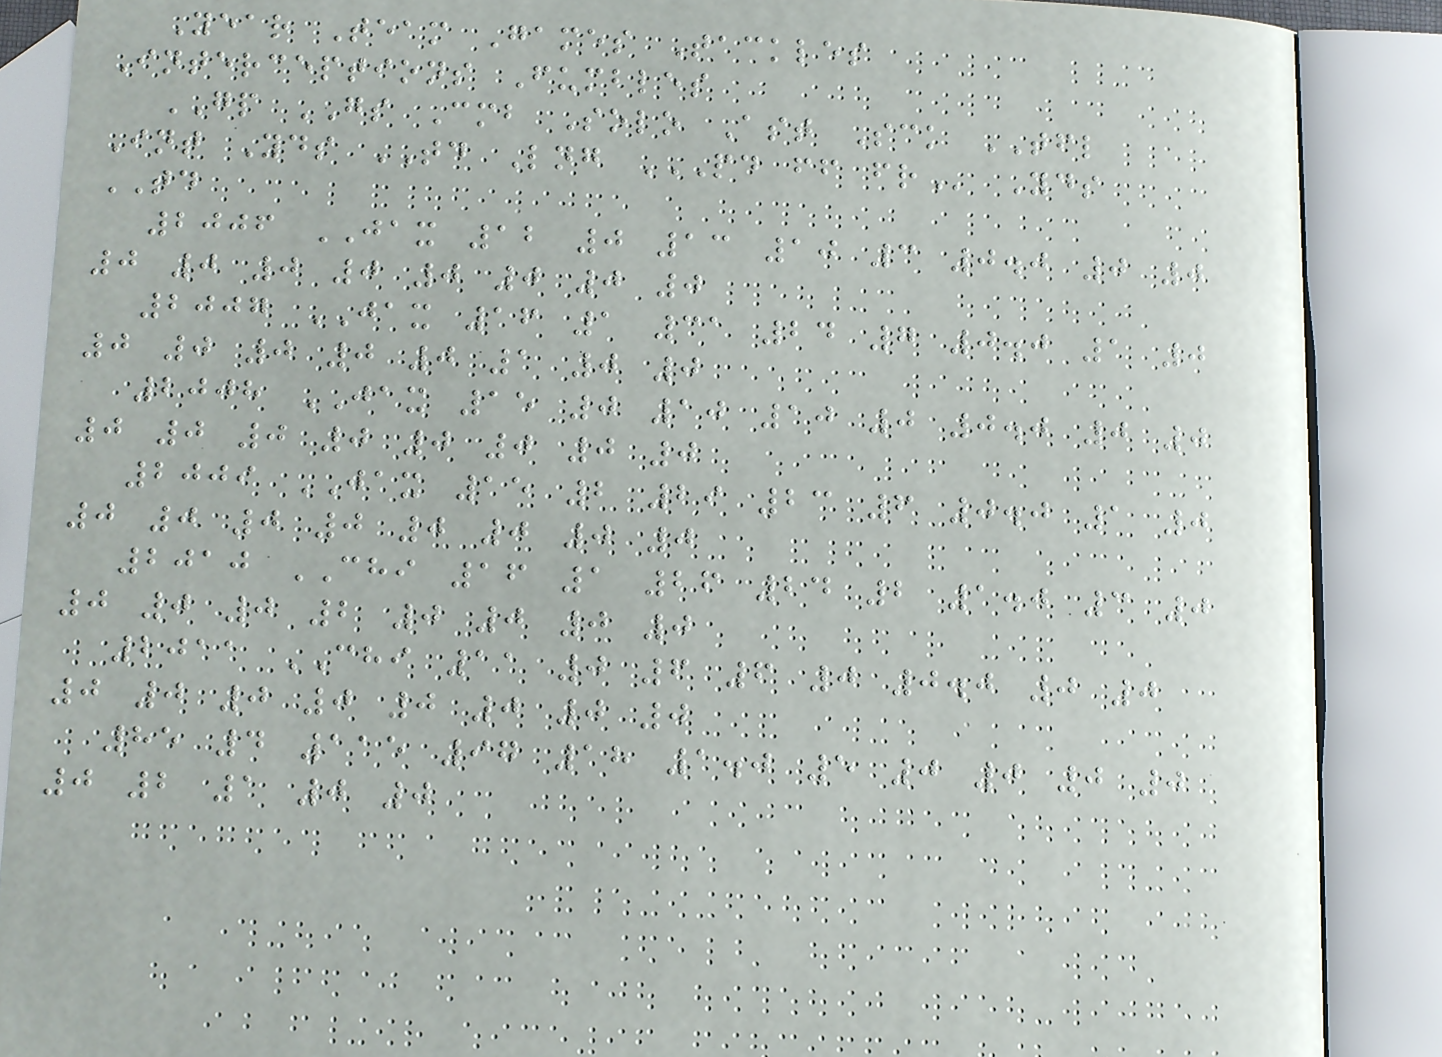Year Team Games Tackles
Interceptions Fumbles
GP GS Cmb Solo Ast Sck TFL
Int Yds TD Lng PD FF FR Yds
TD
2006 JAX 12 0 13 10 3 0.0 0 0
0 0 0 0 0 0 0 0
2007 JAX 16 1 31 24 7 0.0 1 0
0 0 0 0 0 1 0 0
2008 JAX 15 0 10 10 0 0.0 0 0
0 0 0 0 0 0 0 0
2009 JAX 15 2 29 23 6 0.0 1 0
0 0 0 0 0 0 0 0
2010 CHI 16 1 26 24 2 1.0 3 0
0 0 0 2 0 0 0 0
2011 CHI 11 0 6 6 0 0.0 0 0
0 0 0 0 0 0 0 0
85 4 115 97 18 1.0 5 0 0 0 0
0 2 1 0 0
